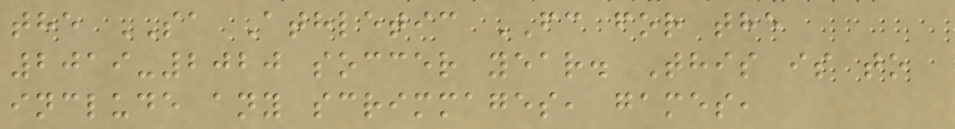the SA Athletic FC for the
2019-2020 soccer year. This is to
include any scrimmages, games,
